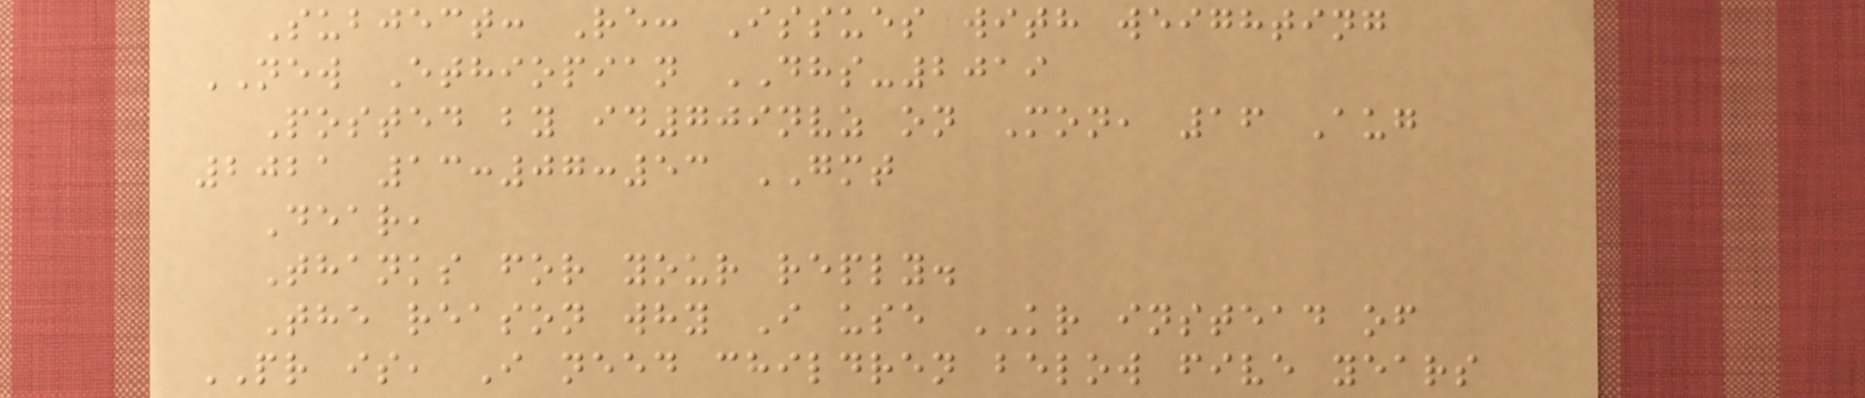Subject: Re: Issues with weighting
NEW Ethiopian DHS-2019
Posted by id709nvz on Mon, 16 Aug
2021 13:07:53 GMT
Dear,
Thanks for your reply.
The reason why I use KR instead of
PR is, I need children below five years
